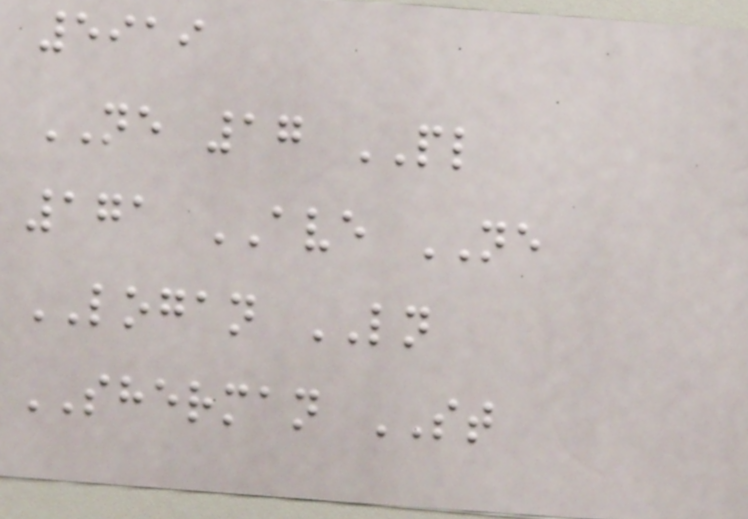5919
NE 17 PL
171 AVE NE
LOGAN LN
SHERMAN ST
